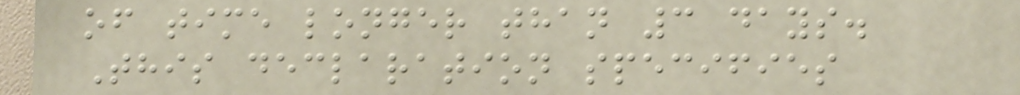of time longer than 3 days.
This declaration specifies
